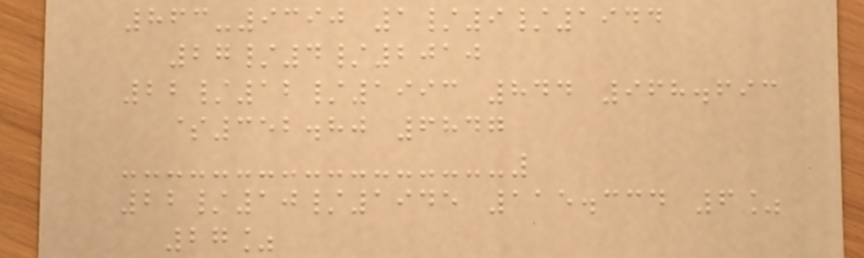863-9390 1/9/1944
27/4/2010
22/12/1993 844 968.693
$352.80 6847
22/10/1945 115.334 6%
27%
